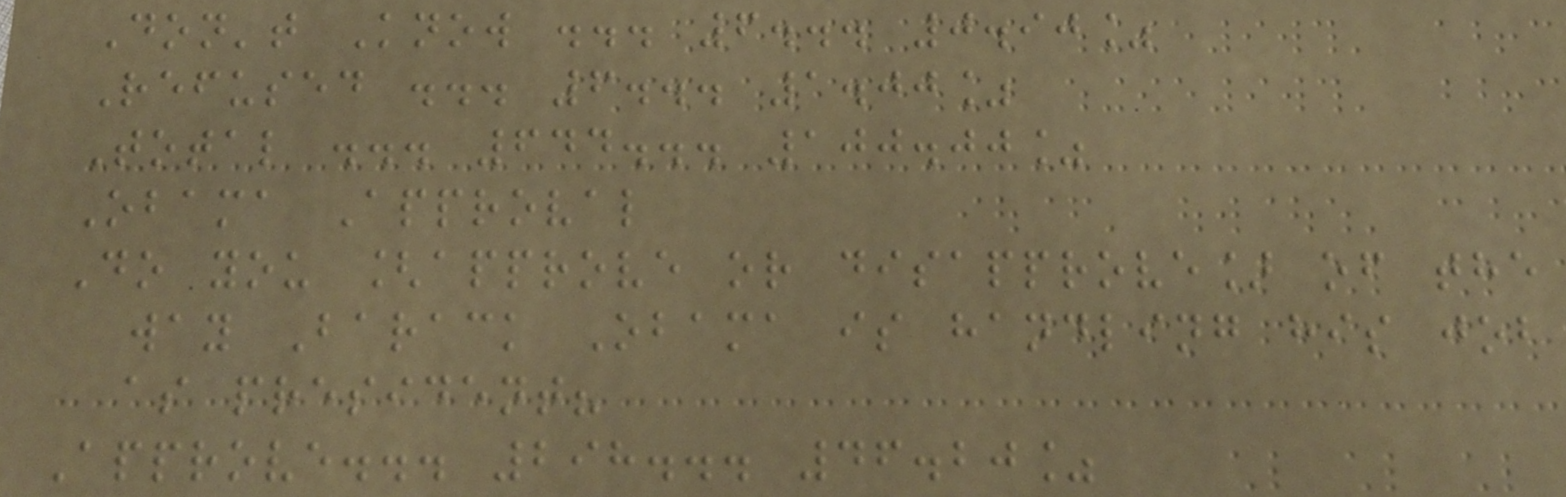Don't Know ... 6... 0.90%
Refused ... 6... 1.00%
Total ... 644... 100.00%
Obama Approval
Do you [approve or disapprove] of the
way Barack Obama is handling his job
as president?
Approve... 298... 46.20%
